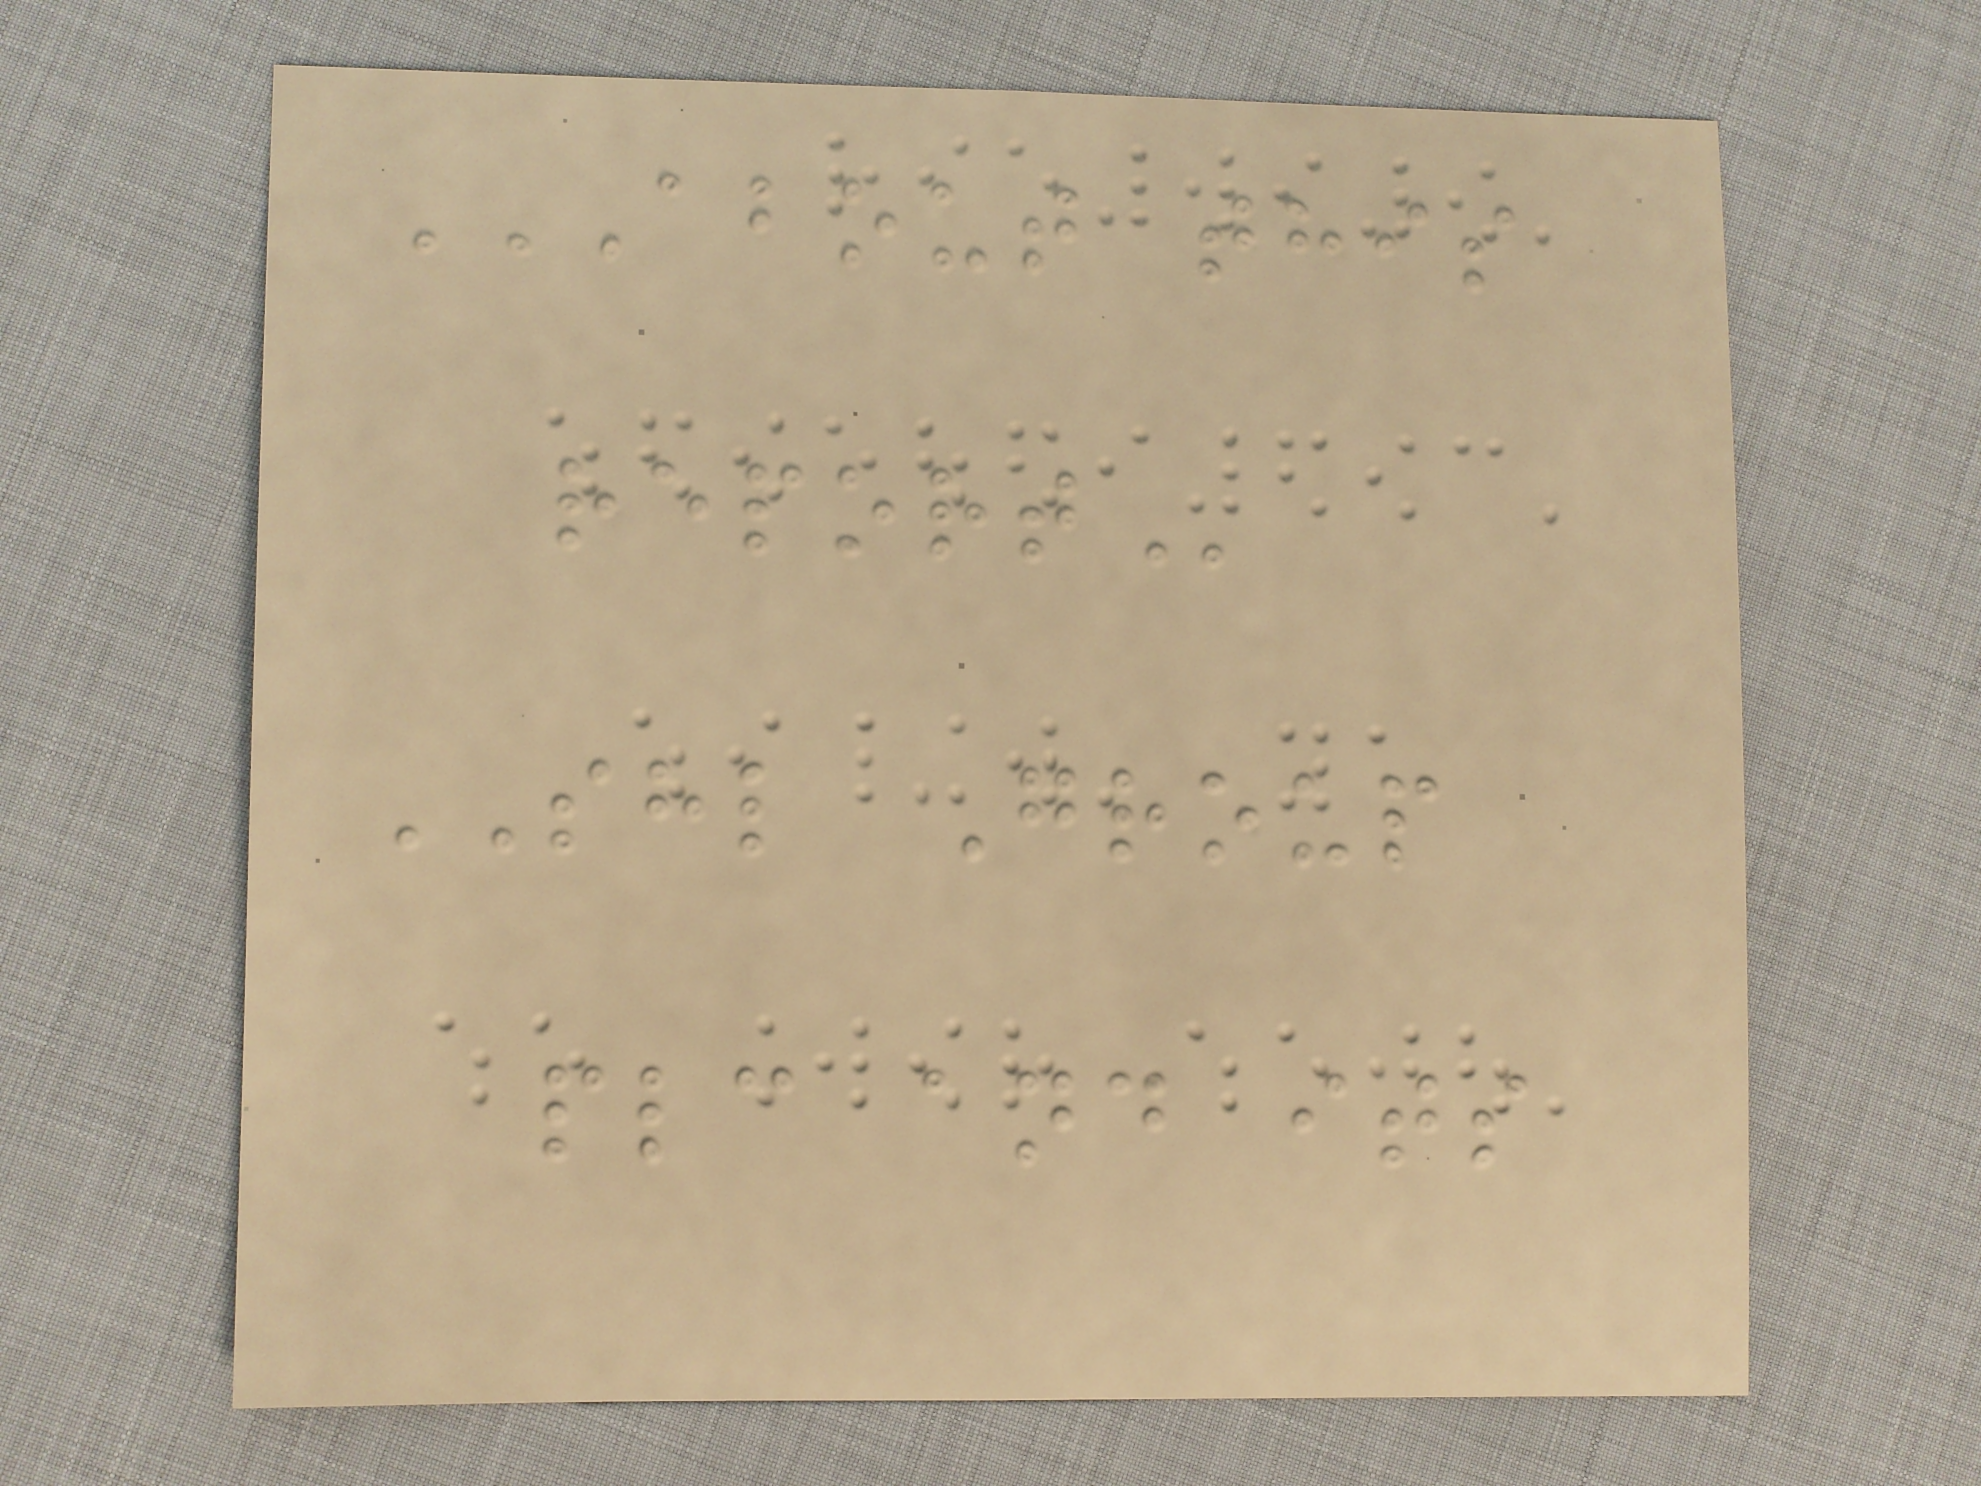ABOUT THIS
REPORT
SHL Group
plc and its
